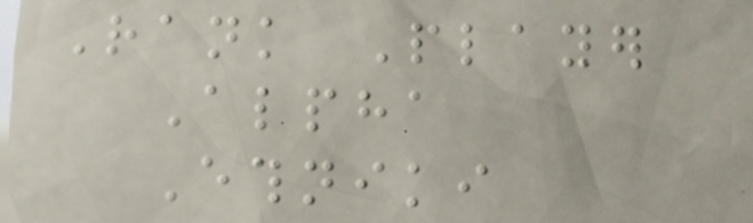Rank Player
Alpha
Ethniki
